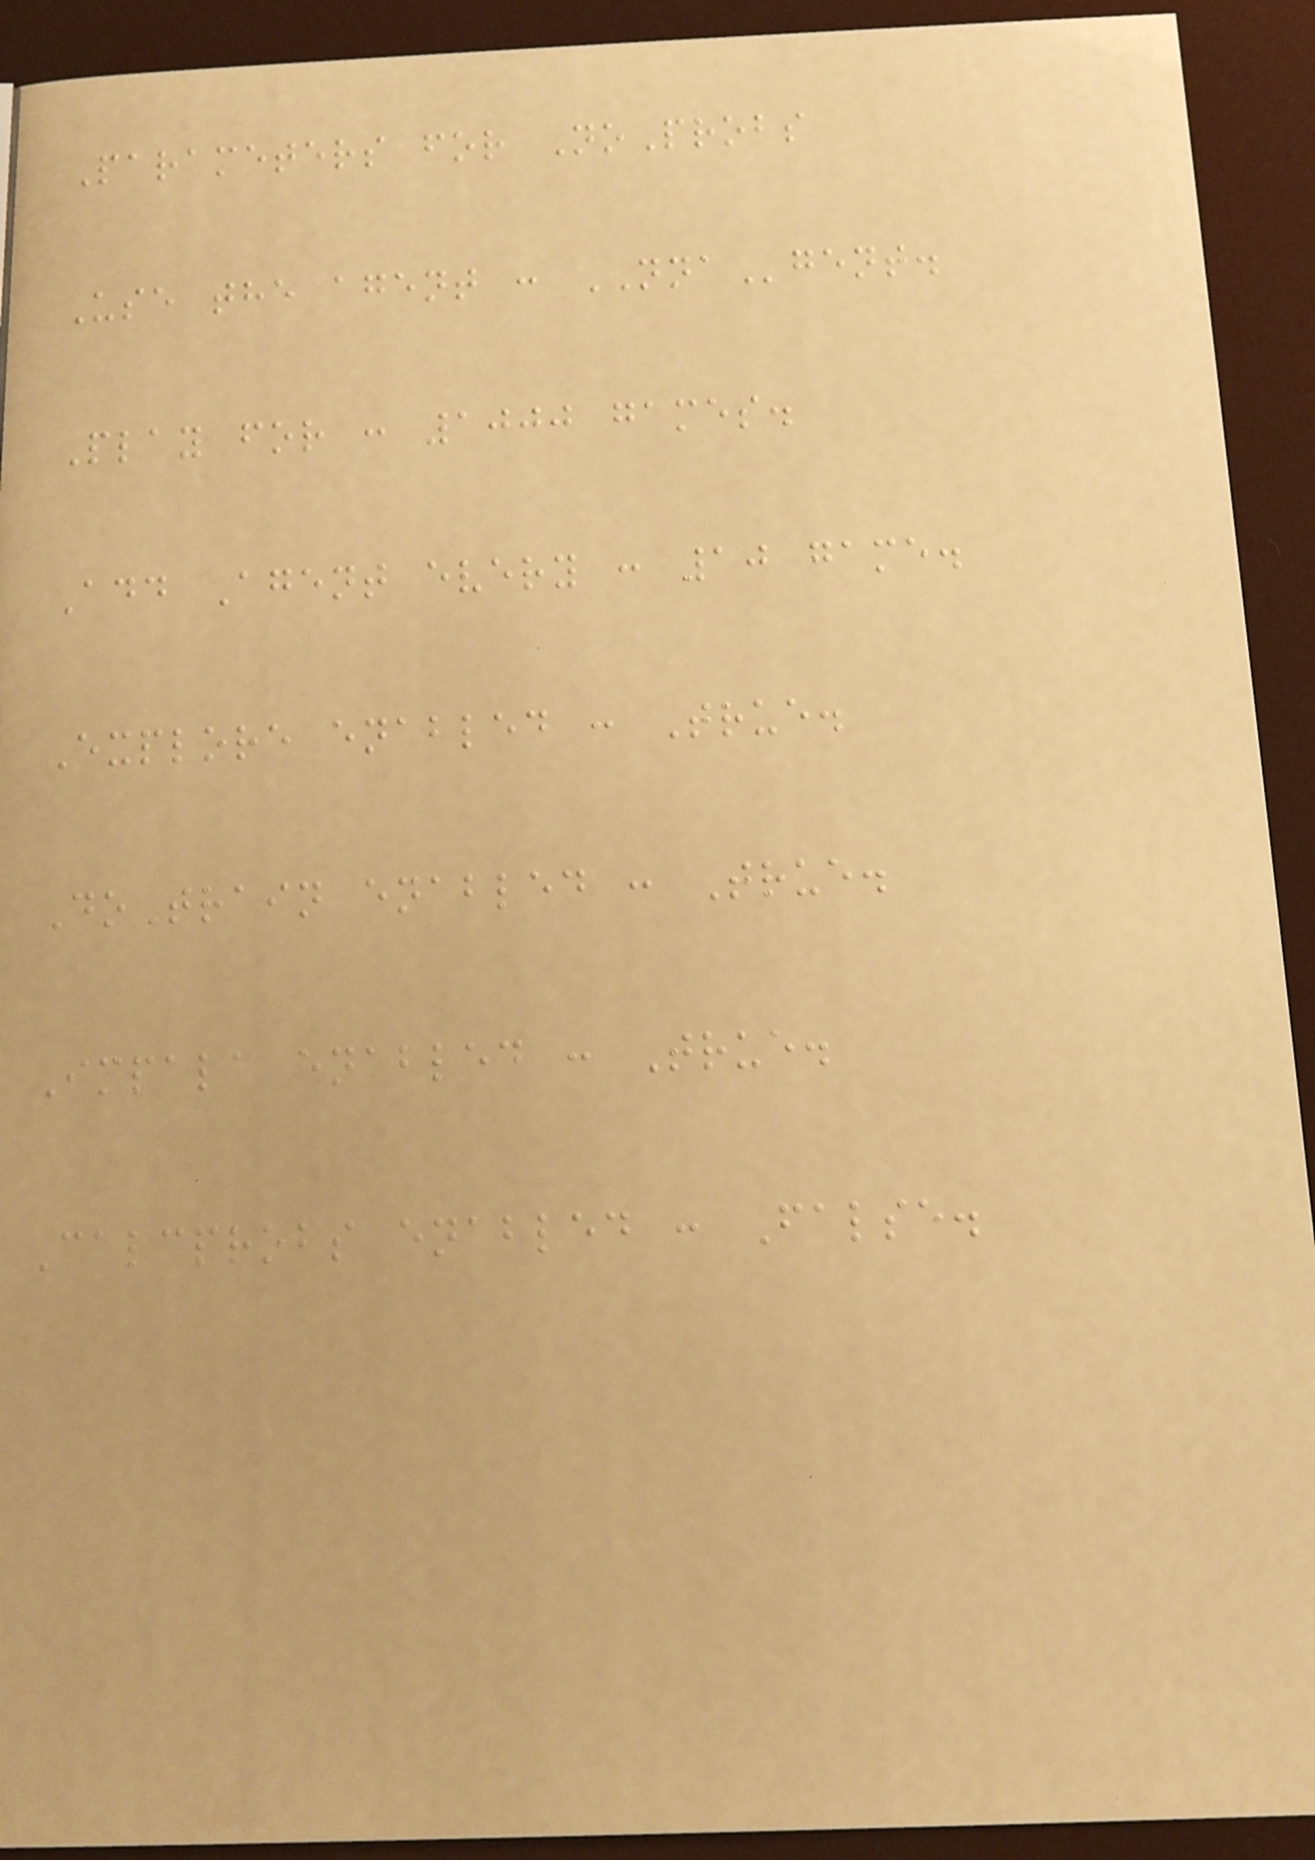Parameters for NoProbs
Use the agent : NNAgent.
Play for : 1000 games.
Add Agent every : 10 game.
Explore enabled : True.
DoTrain enabled : True.
Impala enabled : True.
Calcprobs enabled : False.
